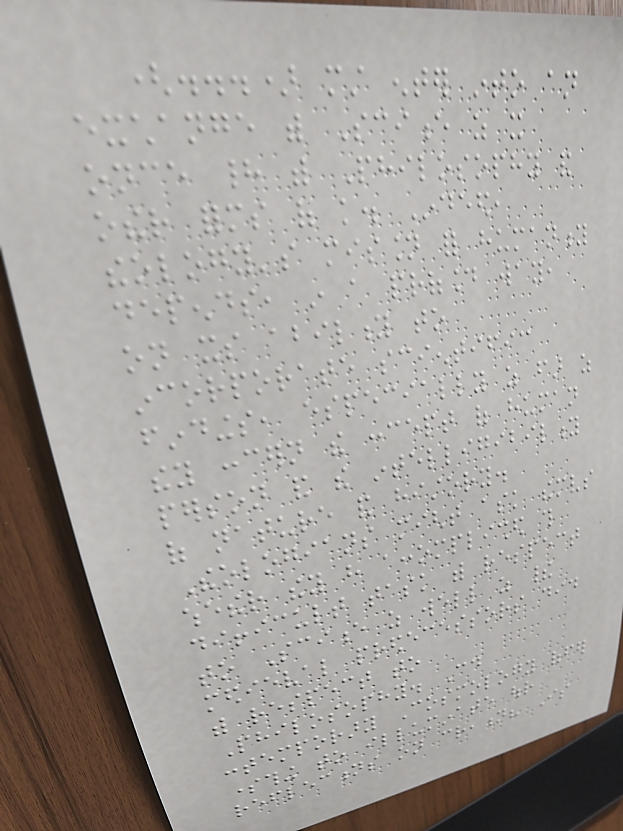(...) must enter into an
exchange with Science as it
once had with Philosophy and
other forms of knowledge. Indeed,
theology's mission for humanity
depends, in a profound way,
on its ability to
incorporate scientific
findings, especially as far as
they concern the concept of human
person and the intelligibility
of nature and history.
Theologians might ask themselves
whether they have accomplished this
difficult task with respect
to Science as well as their
medieval predecessors did
with respect to
Philosophy. Could
contemporary Cosmology offer
something to illuminate our
reflections on creation? Is
